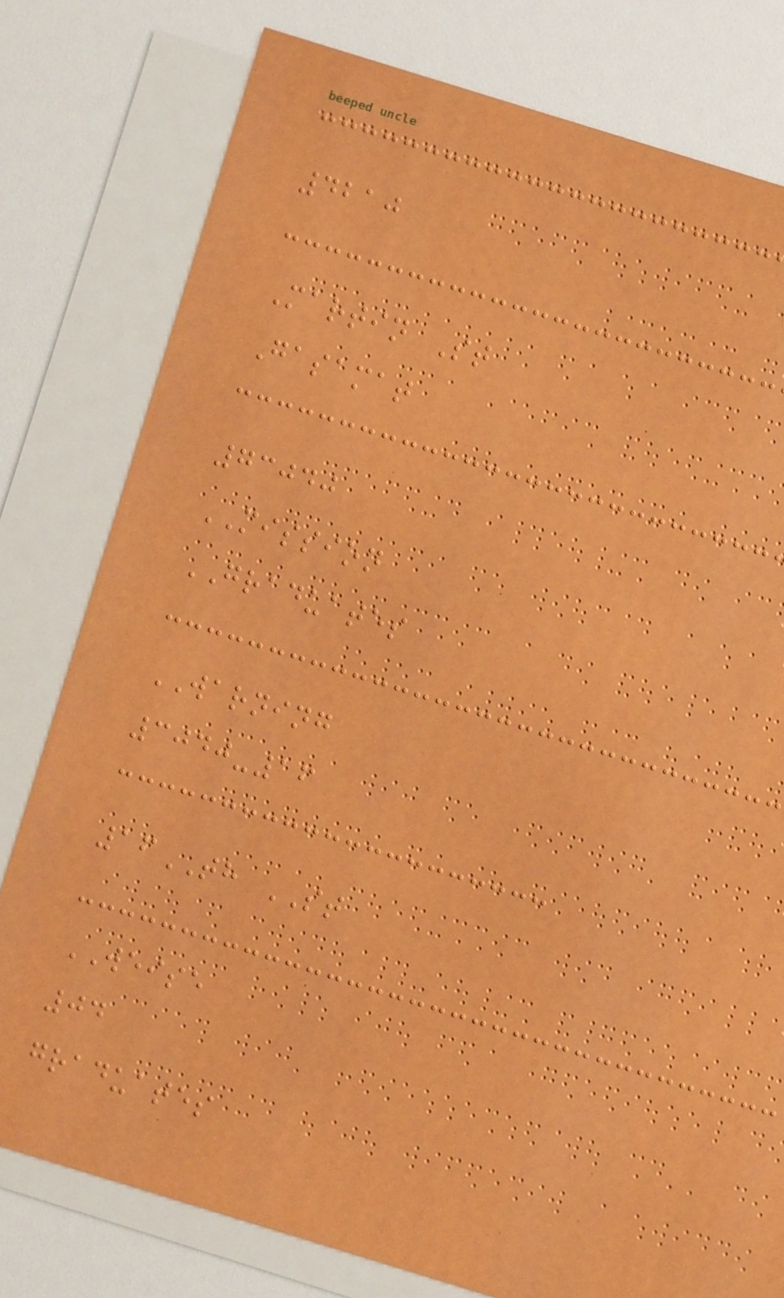4210
Martin St
Gasamat
73040
MISSION
GRADUATES
WARNING
3040-16
16TH ST
WEISE
04
graduates
